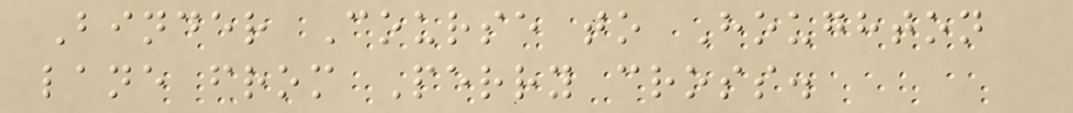Binder Course to Houghton
lane from Perry cross.
